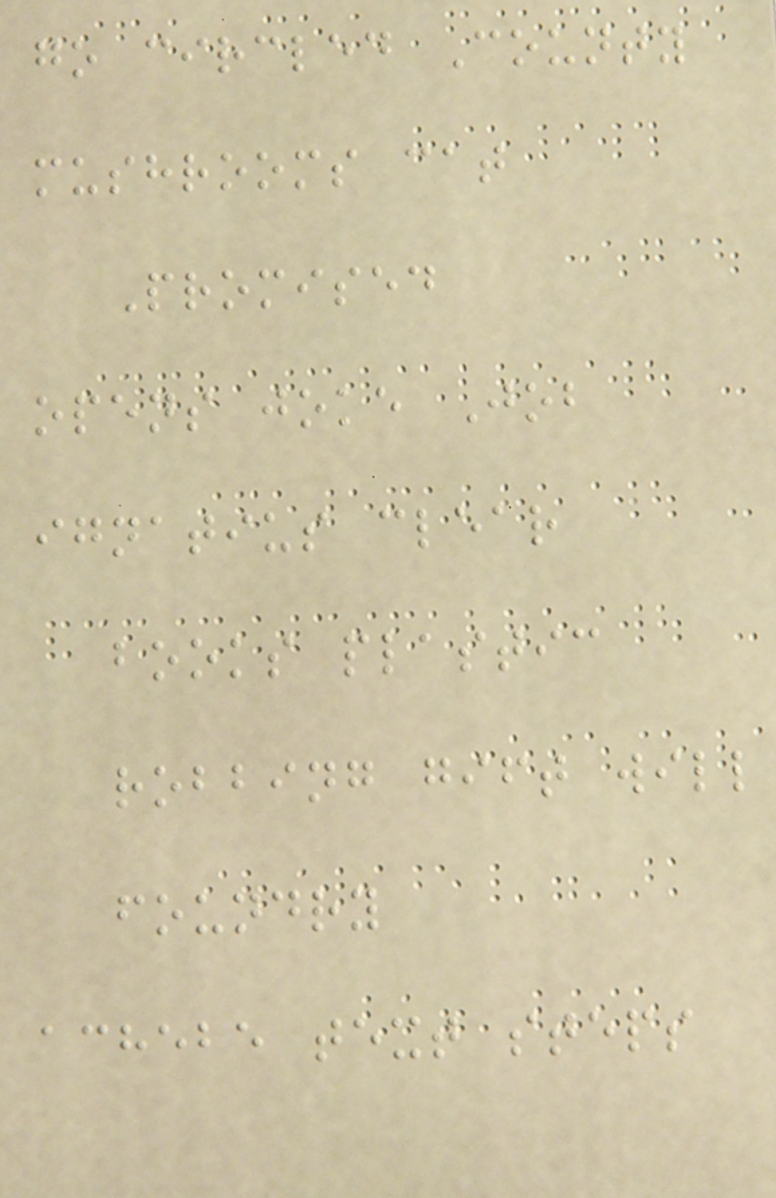go circled County
mushrooms cat
Promised
opens joke Job
ignatius clear
books plastic
robbing gift will
foundry
achebe text steps
